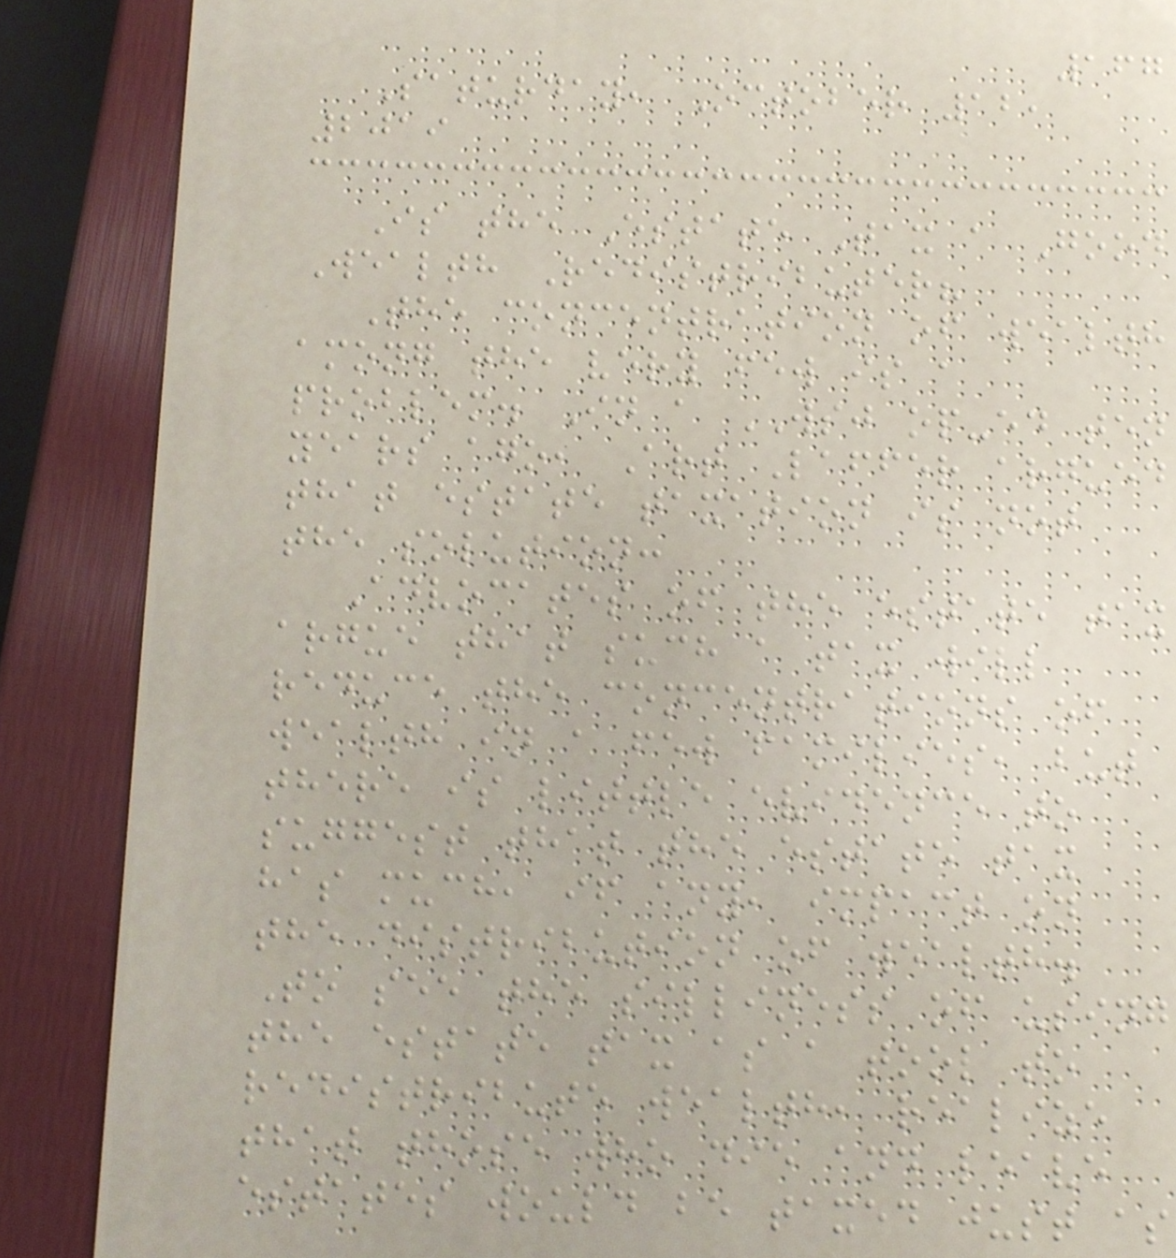167
Saturday, October 12,
2019
Is the Estate Tax a Good
Wealth Redistributer?
The concentration of wealth
among the very few is a
problem. In a WSJ op-ed ten
years ago, Art Laffer argued
that estate taxation is not
the solution:
Advocates of the estate tax
argue that such a tax will
reduce the concentrations of
wealth in a few families, but
there is little evidence to
suggest that the estate tax
has much, if any, impact on
the distribution of wealth.
To see the silliness of using
the estate tax as a tool to
redistribute wealth, realize
that those who die and leave
estates would be taxed just as
